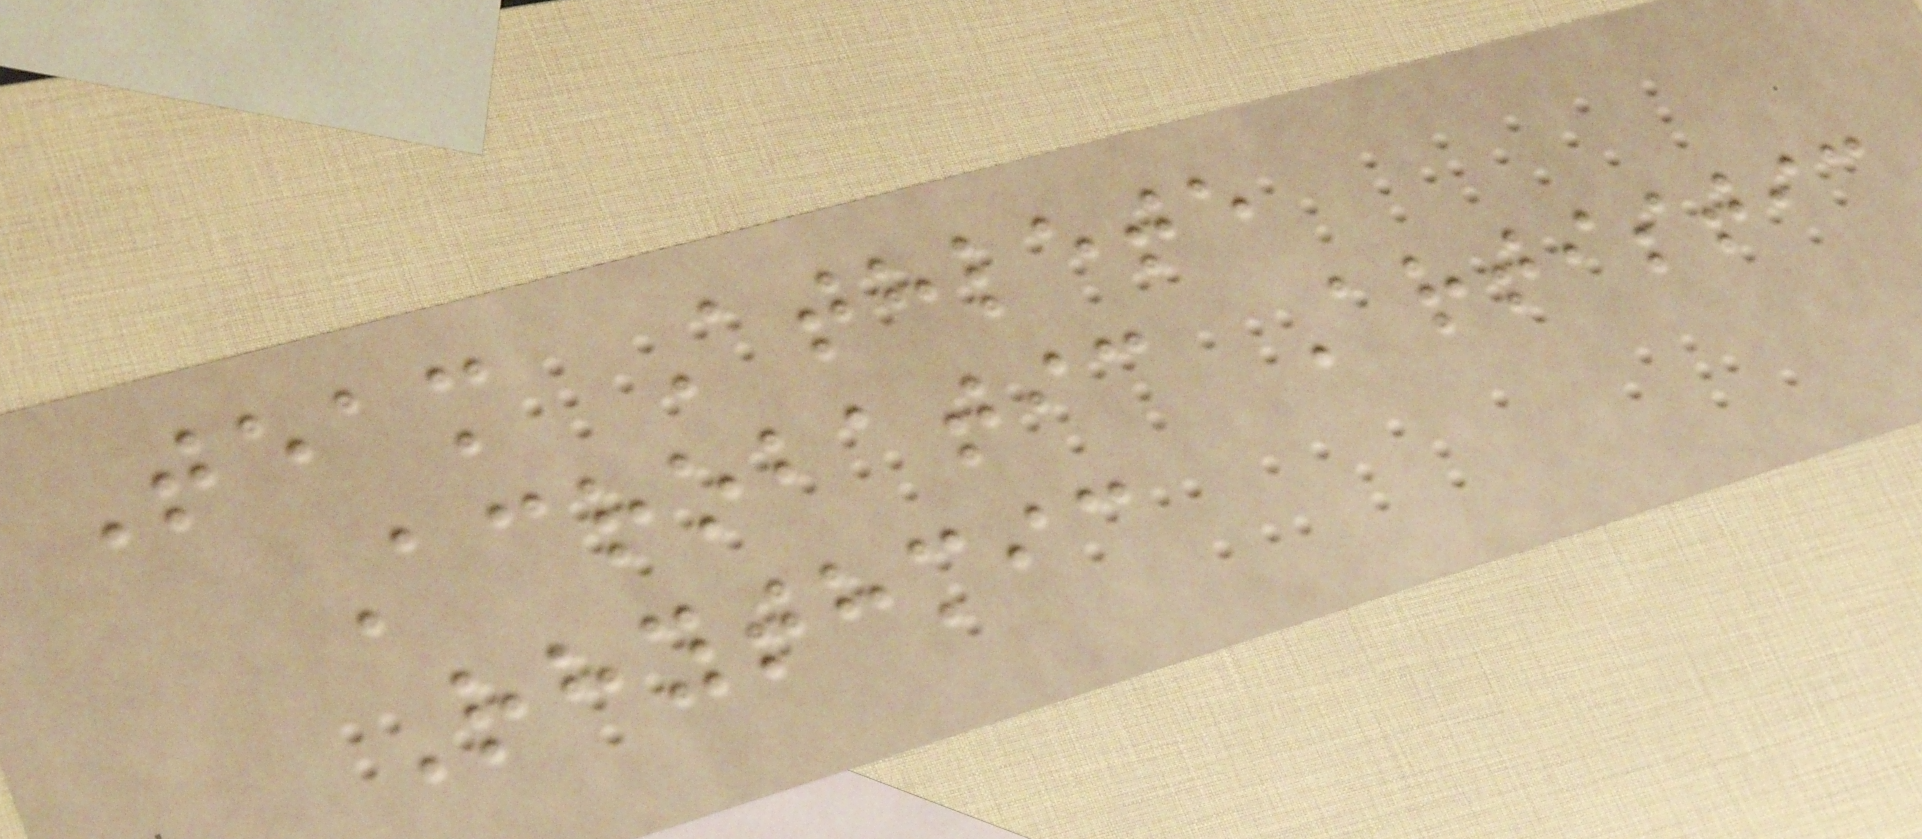Team Athlete
Acrobatic Artistic
Rhythmic
